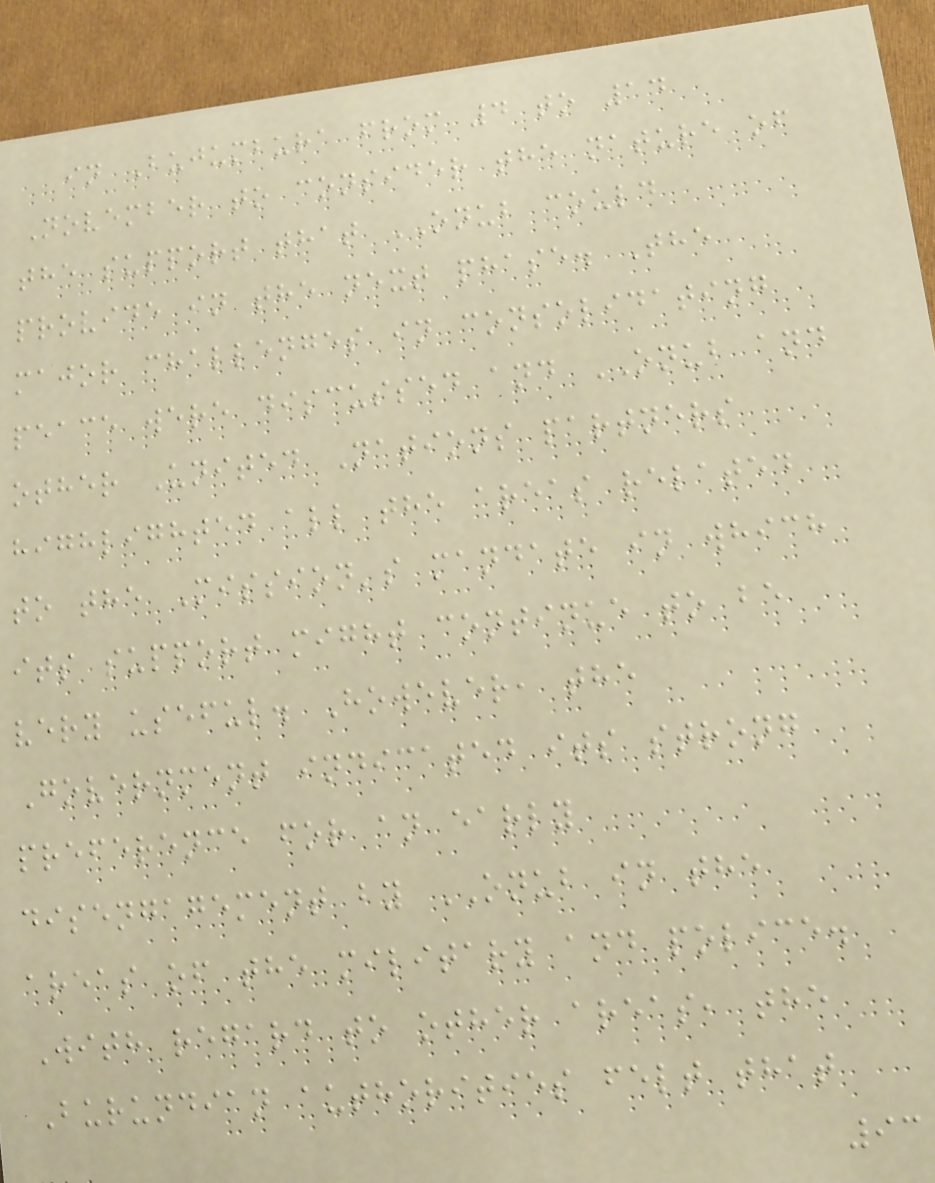in Bujumbura from 4 to 14
November to consider the nature of
the support that ONUB could
provide in the next phase. The
major challenges in consolidating
peace were discussed and ONUB and
other United Nations partners
highlighted all the areas related
to the Mission's mandate in which
its support might continue to be
very useful. However, the
Government indicated its strong
preference for an early
disengagement by ONUB in the
areas of the military and police.
With regard to other areas, the
Burundian authorities felt that
93
